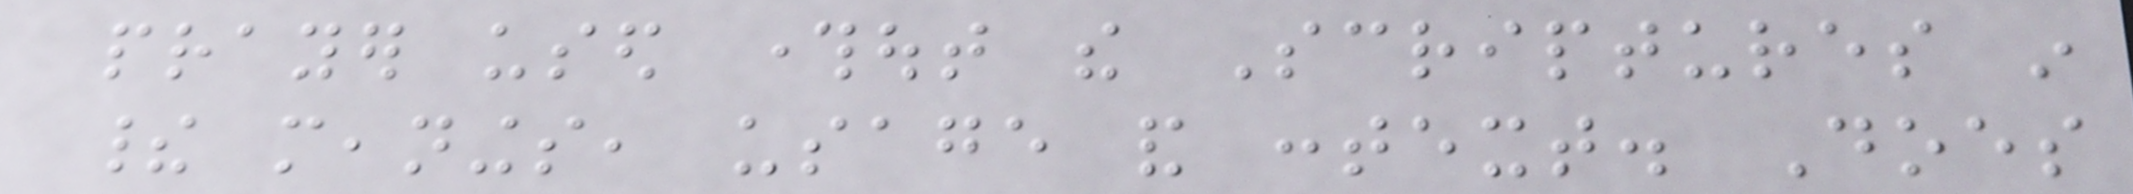prayer used throughout the Scriptures in
their meanings, usage and context. Does
